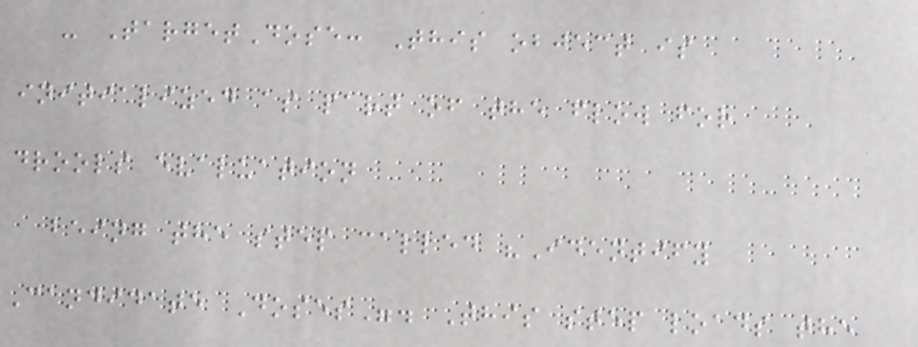- TargetDose: This object is
initialized as part of the flow for
drools evaluation
being the step called "Identify
Candidate Doses". This step loads the
